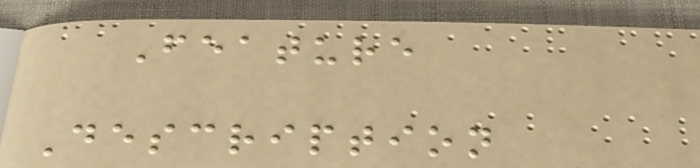Feature
Description
